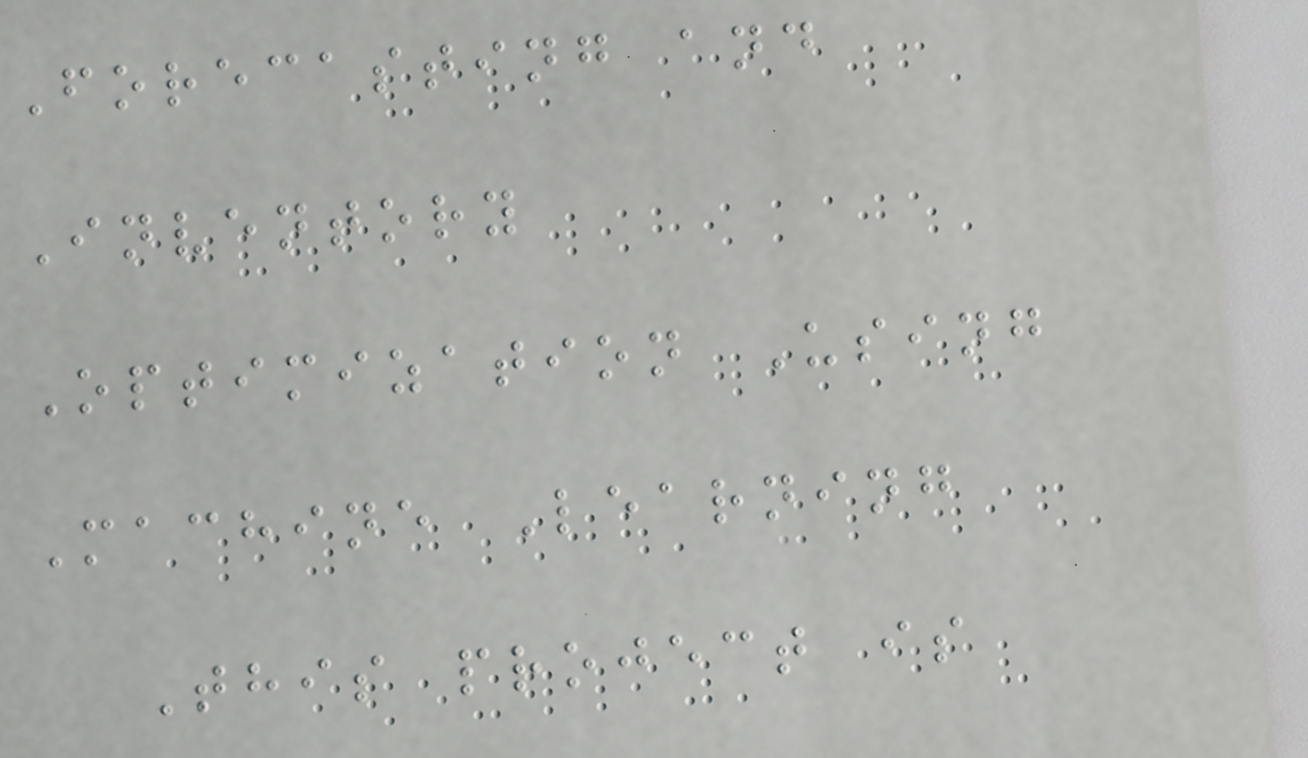Forecasting and
Inventory
Optimization Using
Machine Learning
This project is
